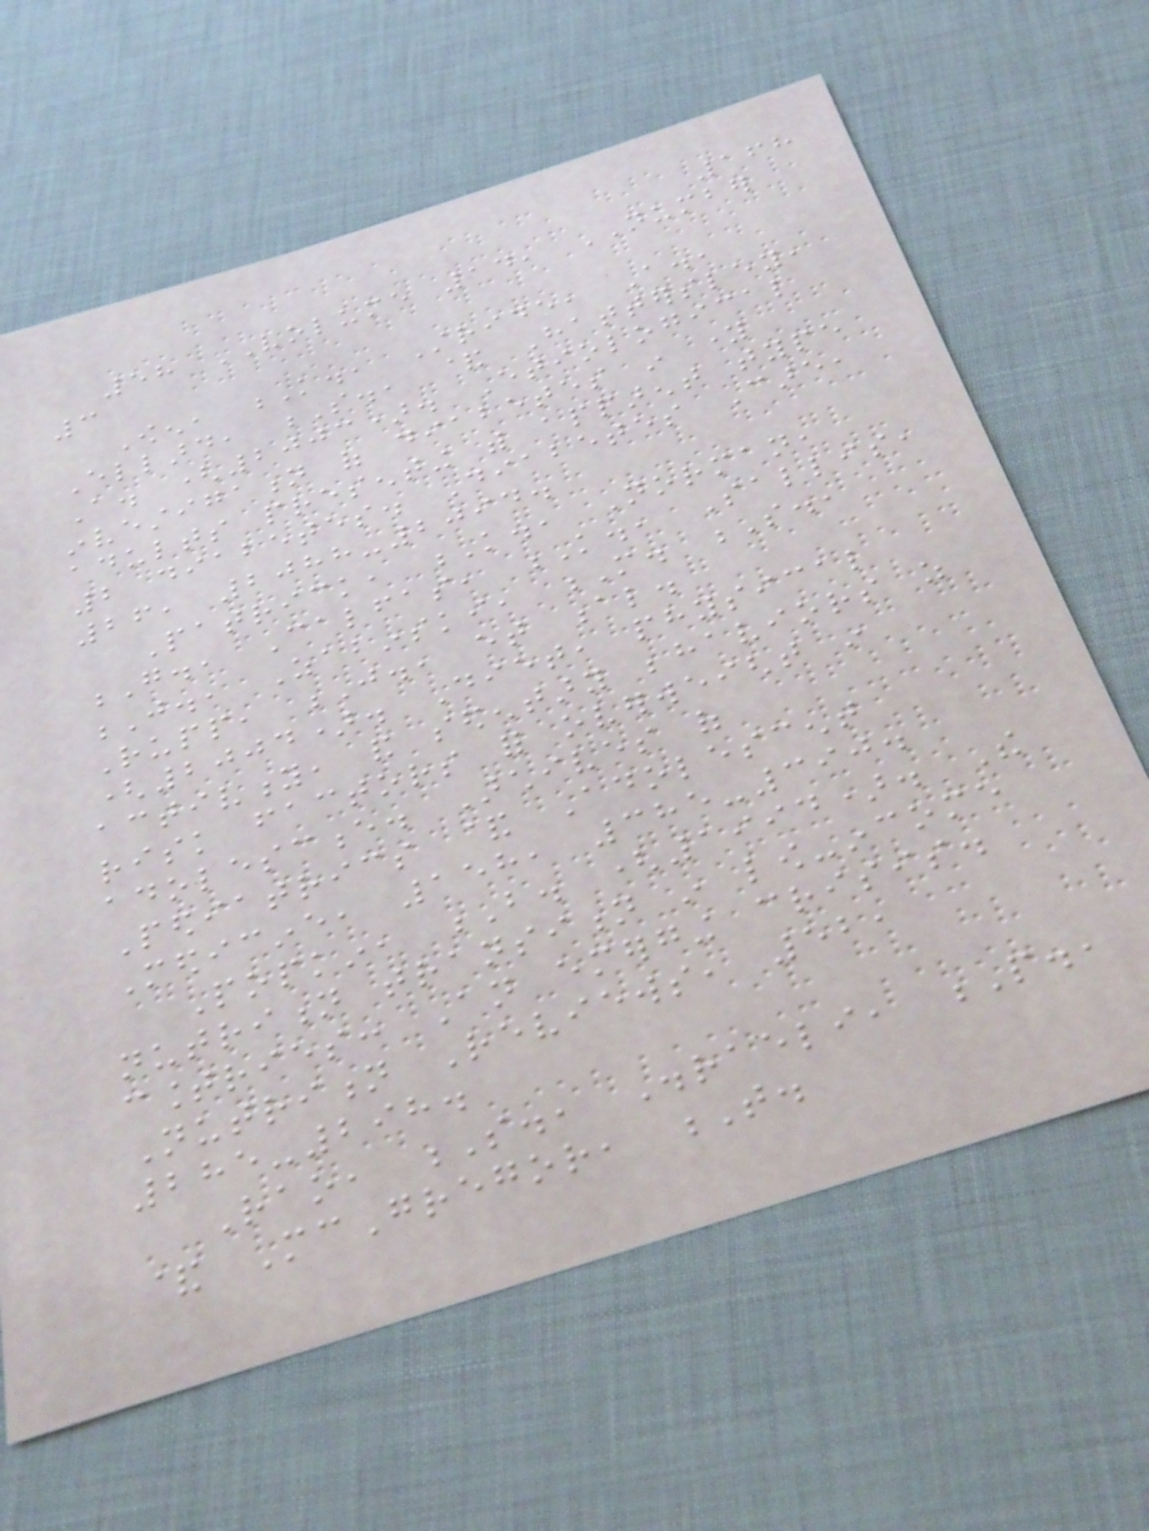168
58 VOLUME 14, NUMBER
3
Owen, K., Stride, A.,
Ellard, S., & Hattersley,
A. (2003). Etiological
investigation of diabetes in young
adults presenting with apparent type
2 diabetes. Diabetes Care,
26, 2088-2094.
Patrick, K., Norman,
G., Calfas, K., Sallis,
J., Zabinski, M. S.,
Rupp, J., et al.
(2004). Diet, physical
activity, and sedentary behaviors as
risk factors for overweight in
adolescence. Archives of
Pediatrics & Adolescent
Medicine, 158, 385-390.
Popkin, B. (1994). The
nutrition transition in low-income
countries: An emerging crisis.
Nutrition Reviews, 52,
285-298.
Rao, S., Disraeli, P.,
& McGregor, T.
